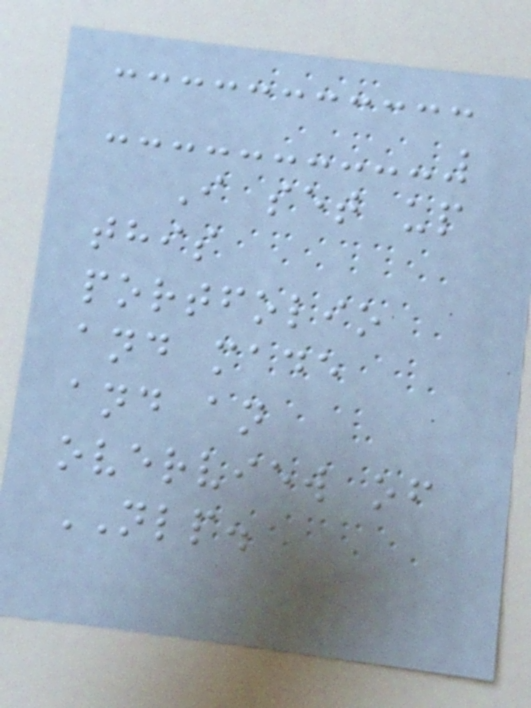I set up
this
portfolio
and made
and an
overview of
NLP.
